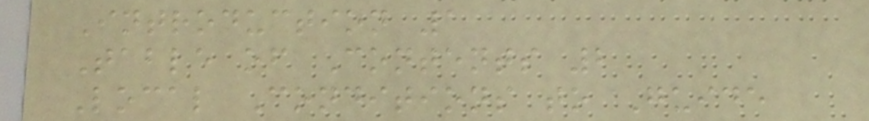Introduction 1
Table of Contents 2
Local Conditions to Guide
